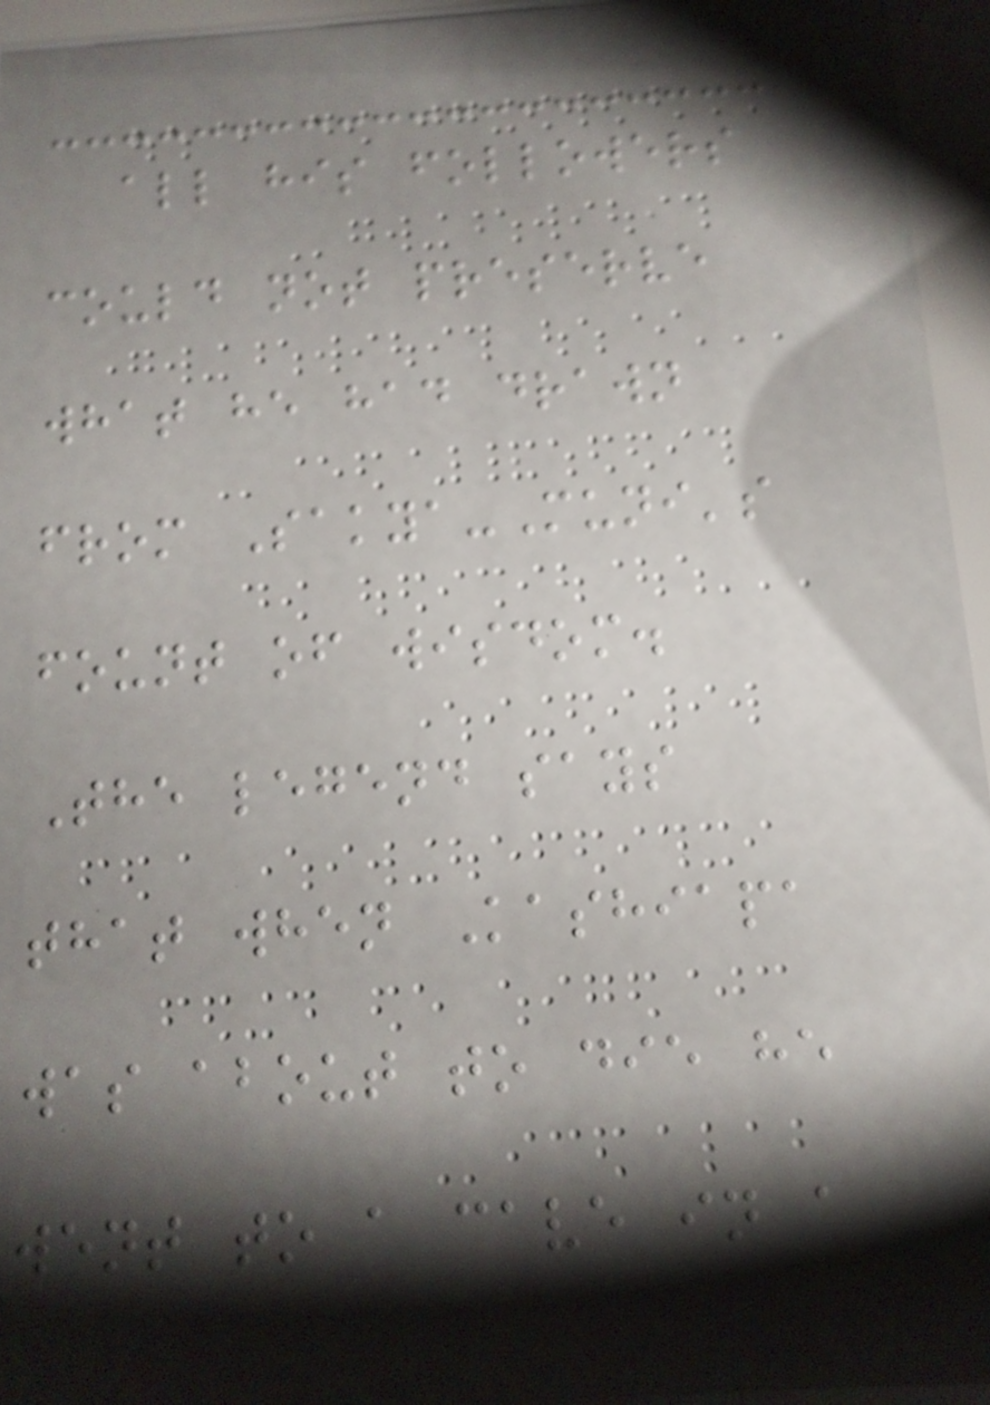all his followers
could not preserve
what he had drawn
from Sakya-Muni's
fount of wisdom.
The legend says
that when Kashiapa
was about to die he
went to a cave in a
